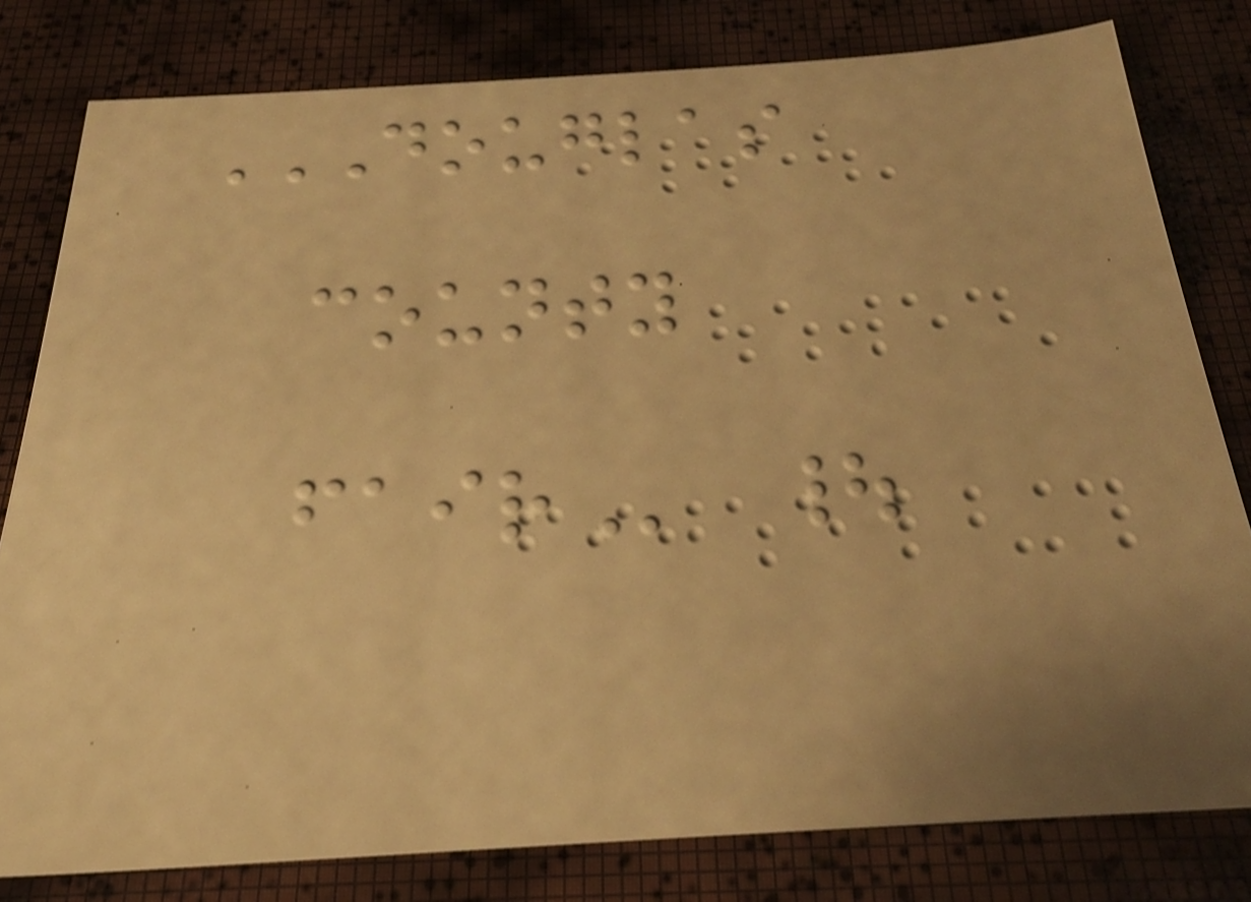DOUGLAS
COUNTY
FAIR |
